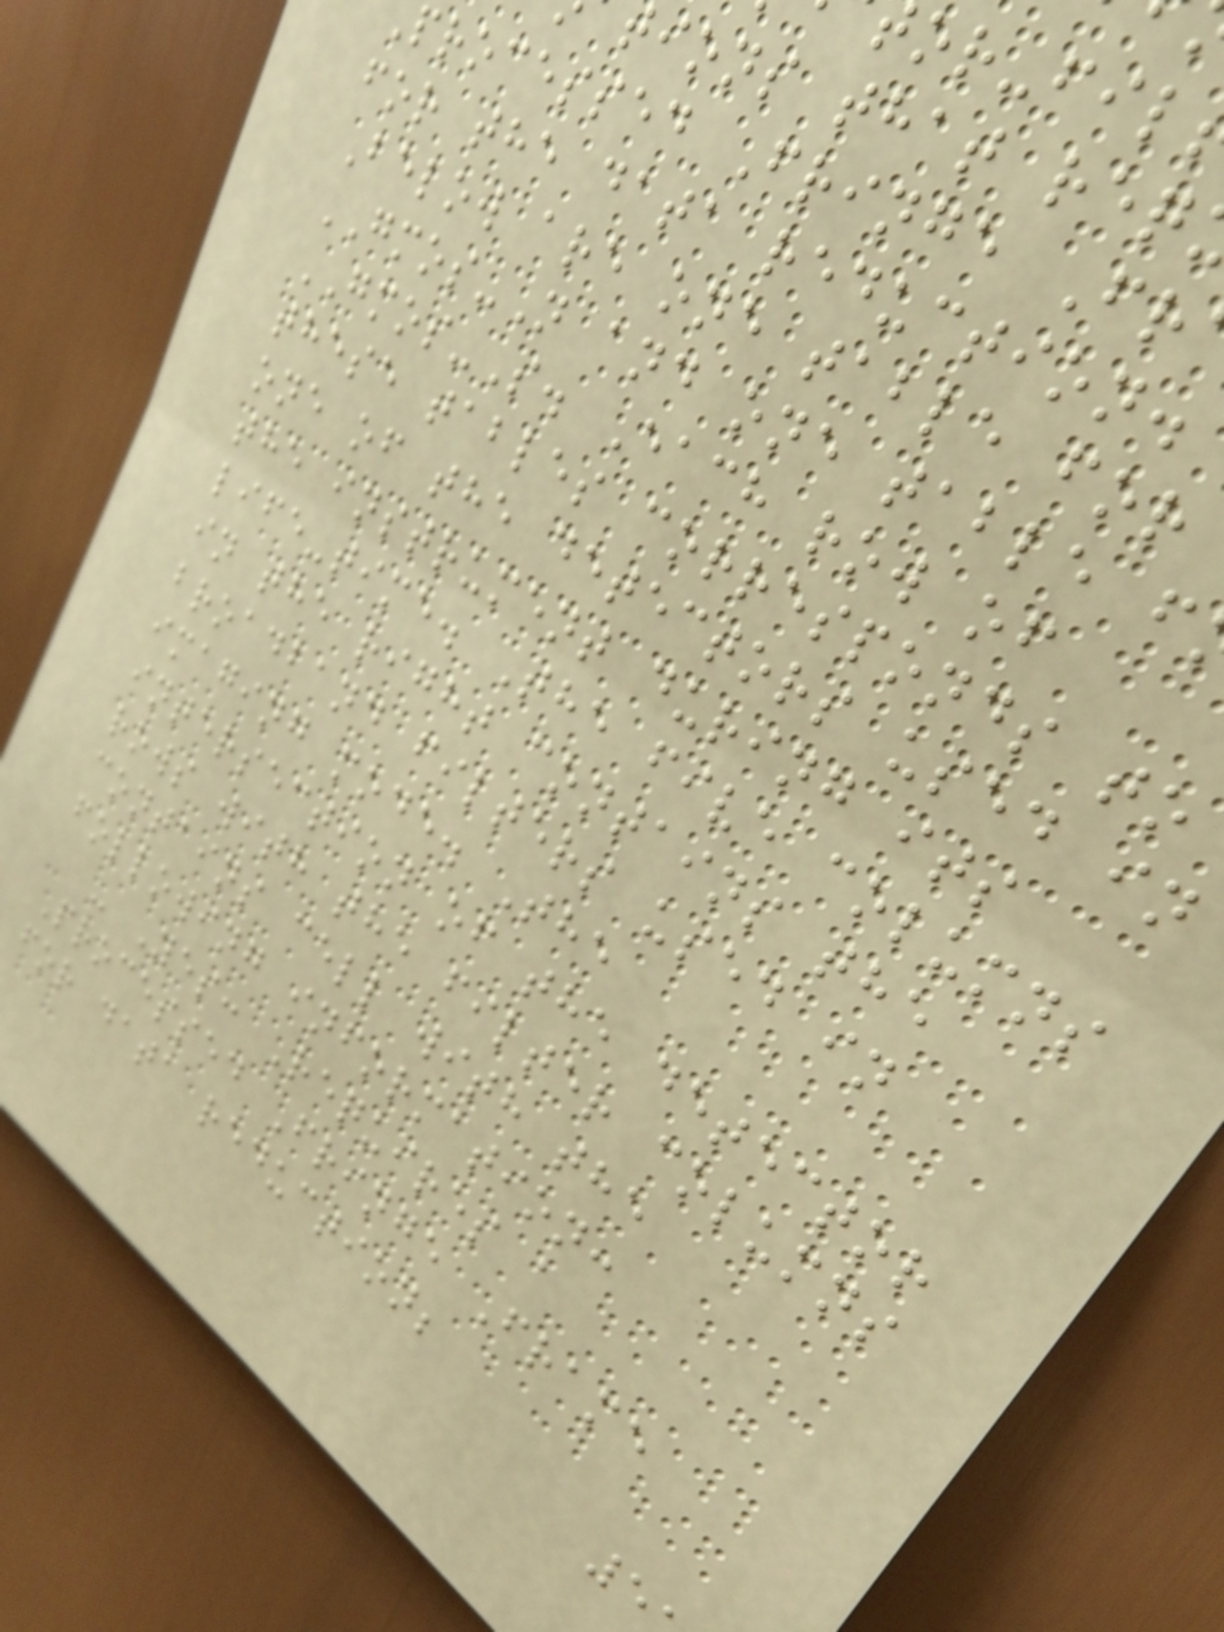tions that req
processed Fringe Fr
for the data reduction.
Below are one table for
GMOS-N and one table f
GMOS-S. Each row of
these tables corresponds to
one of the detectors used in
the instrument during its
life-time. The five columns
in the right contains the
broadband filters used in
imaging mode. The
intersection of the detector
rows with the filter columns
contains cell with the
following information:
- Yes: Requires a
Processed Fringe Frame
for data reduction;
